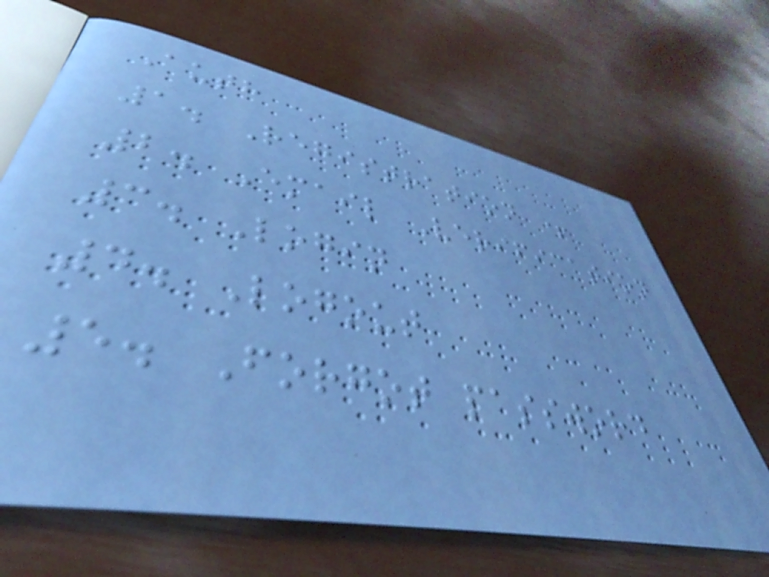Auth
1. Registration +
2. Email Verification
3. Login
4. Logout
5. Forgot password
